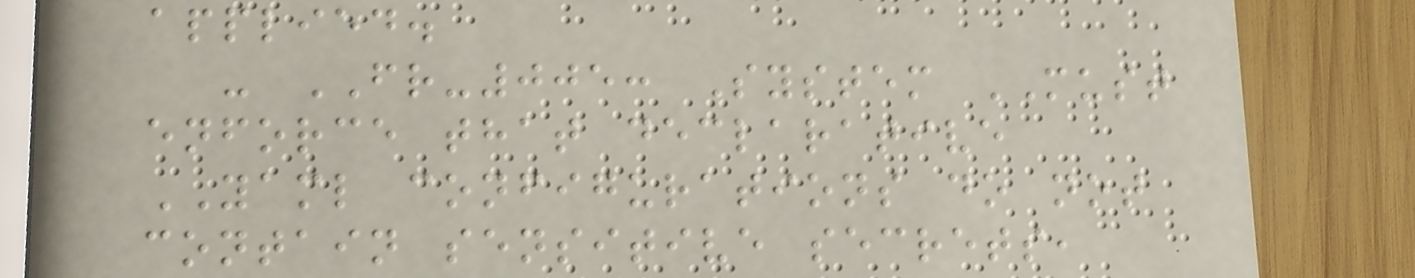applied.
- FR-005: System MUST
enforce that declarative
YAML configurations do not
contain sensitive secrets,
